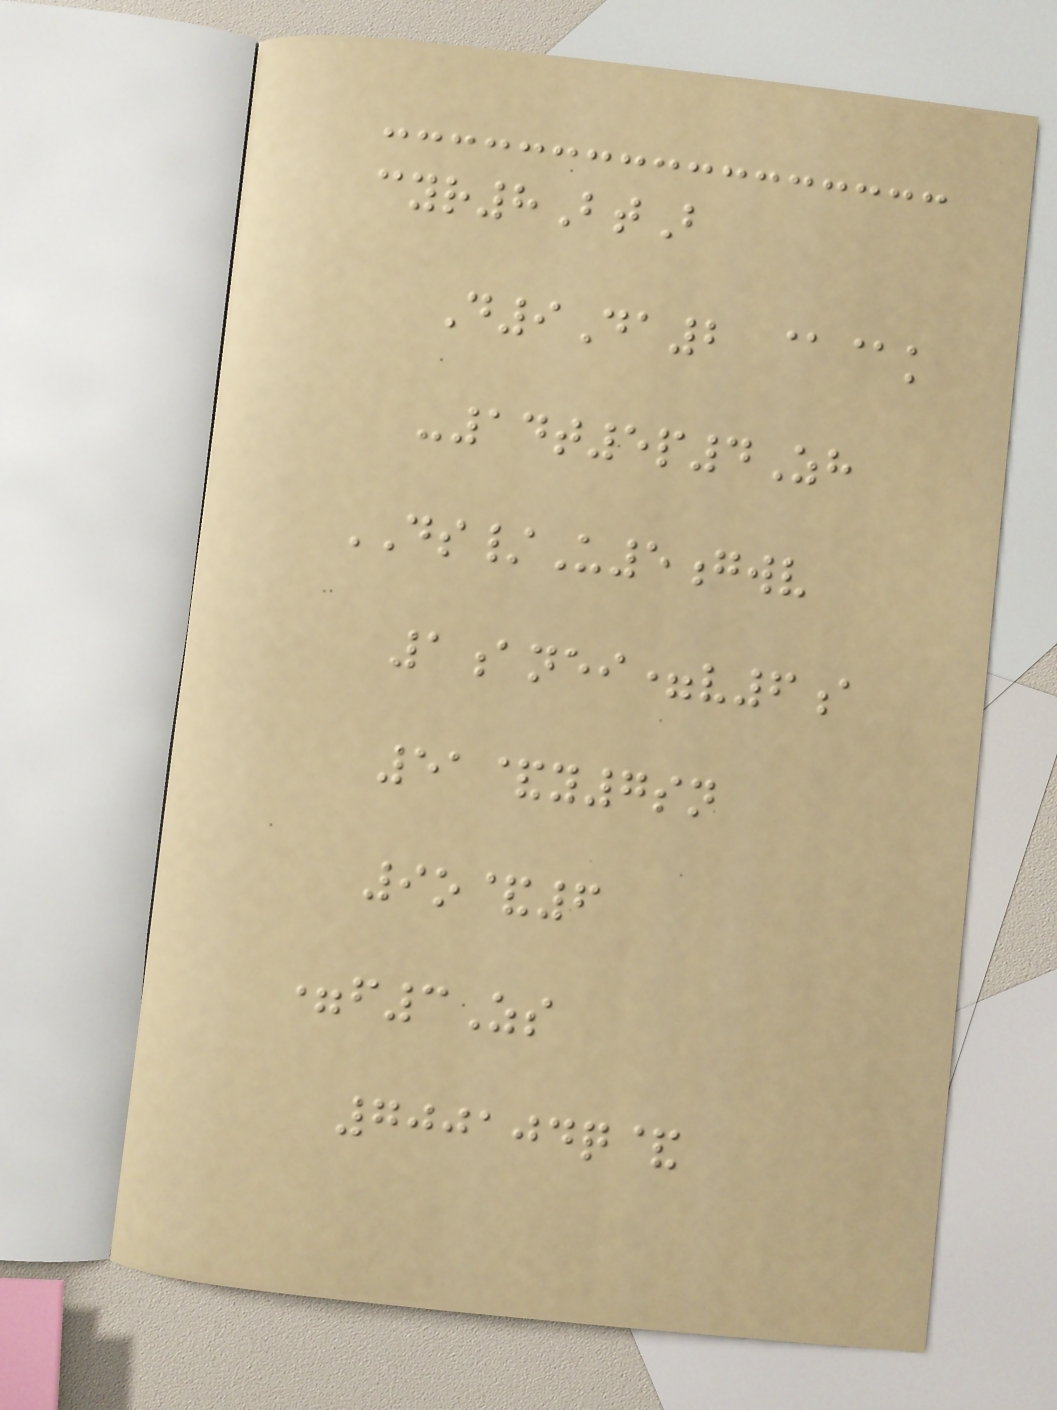cyr8BtB
D9Da2 @@k
-14t5p4Zh
DS/U5gwv
1anei=v6a
51&y7sn
9o&6
=f3Zs
700104q&
